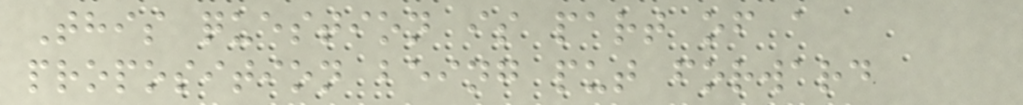This question is part of a
proposition being put forward
